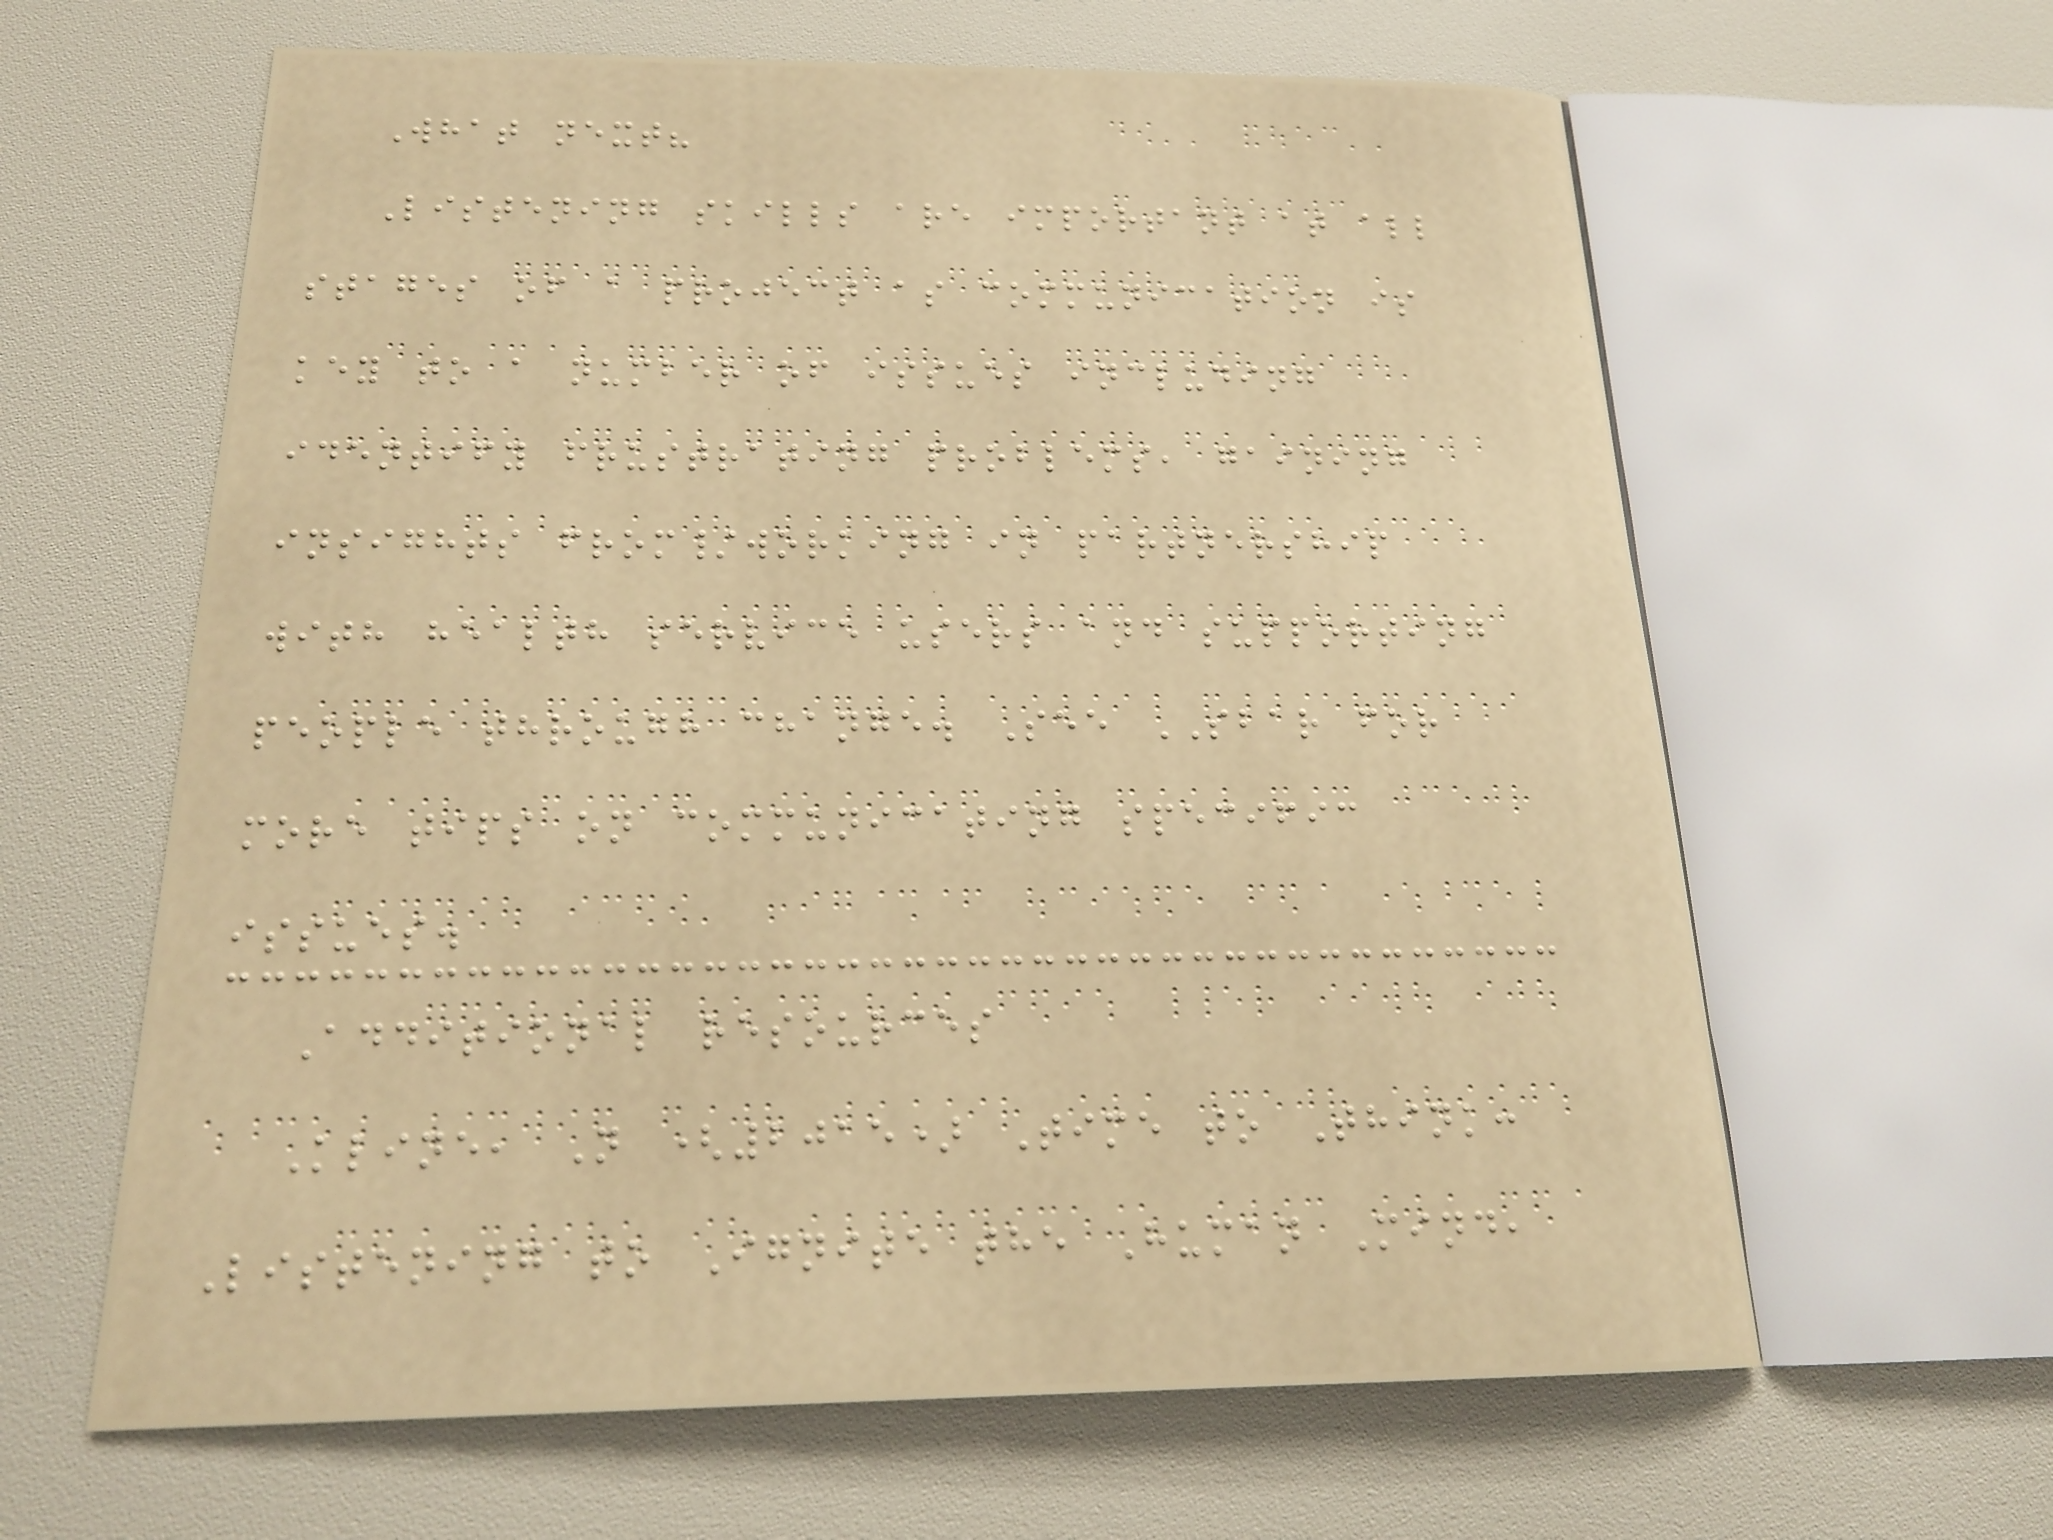What next?
Listening skills are important at all
stages of a project as communication is
key to a number of issues including
identify frustrating problems, gaining
insights from/working in partnership
with health service users and supporting
people through change. See SBAR for
more tips on communicating specific
issues.
Additional resources
Kline, N (2015) Time to Think:
Listening to Ignite the Human Mind,
